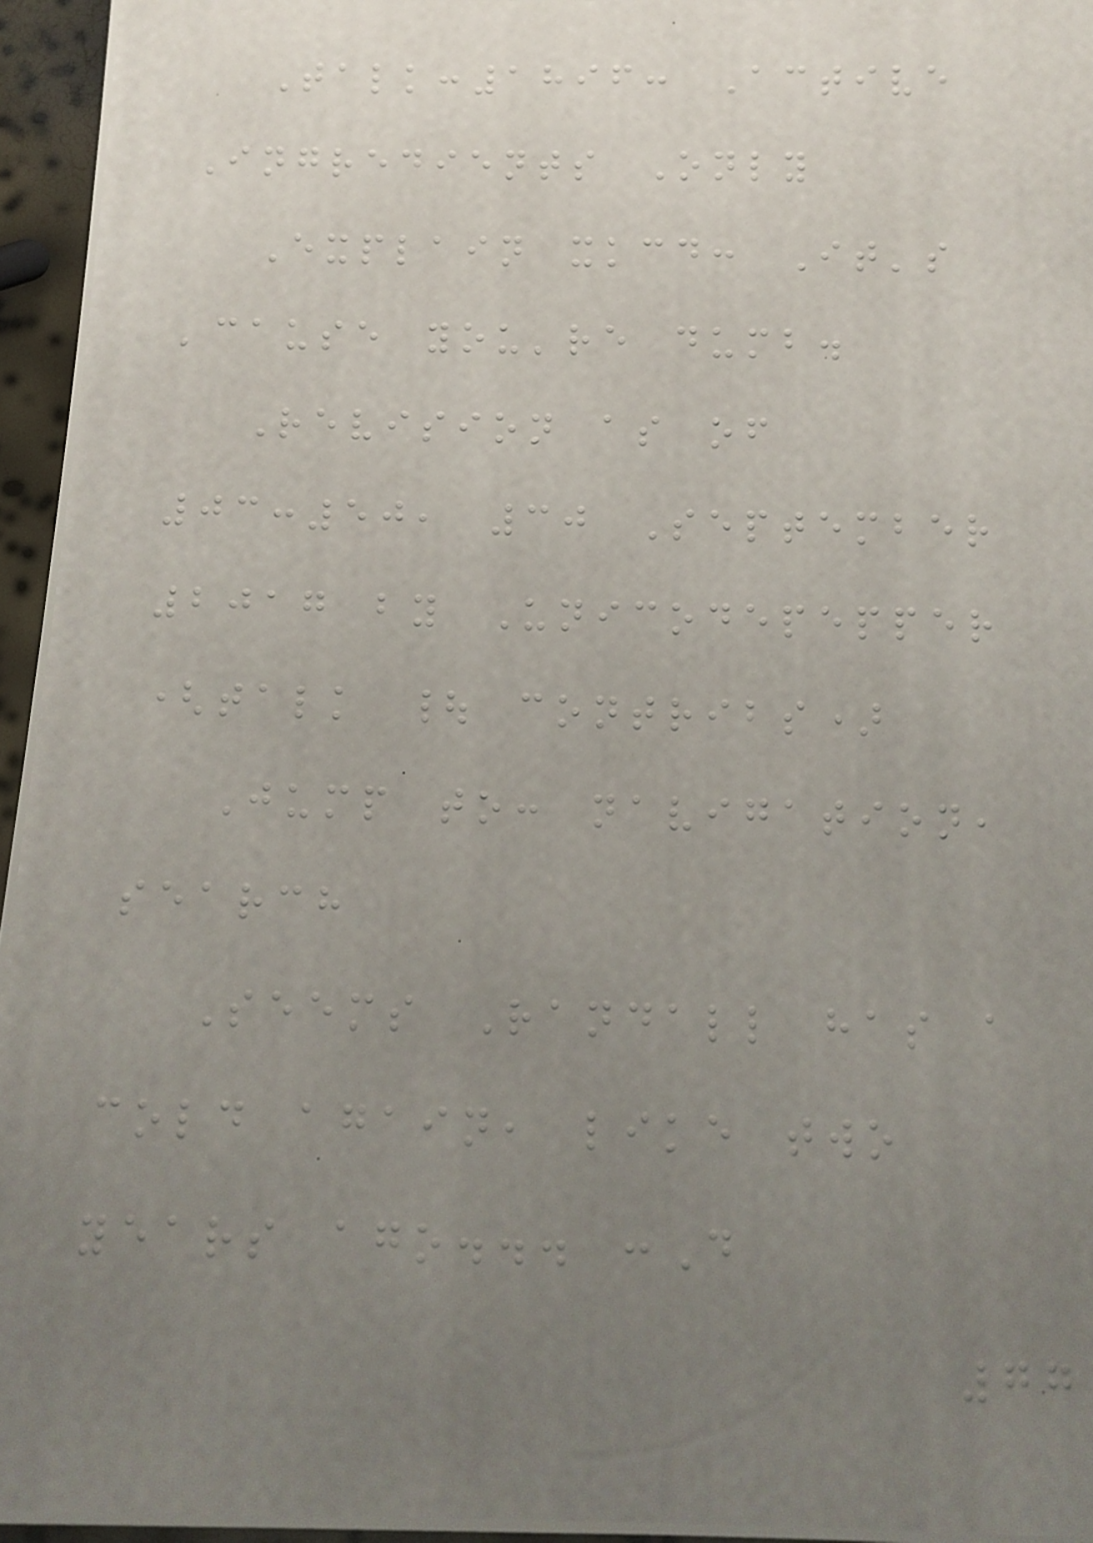Talk:1896: Active
Ingredients Only
Explain xkcd: It's
'cause you're dumb.
Revision as of
03:50, 30 September
2017 by Unicodepepper
(talk | contribs)
Jump to: navigation,
search
Seems Randall has a
cold again, like two
years ago... :D
77
